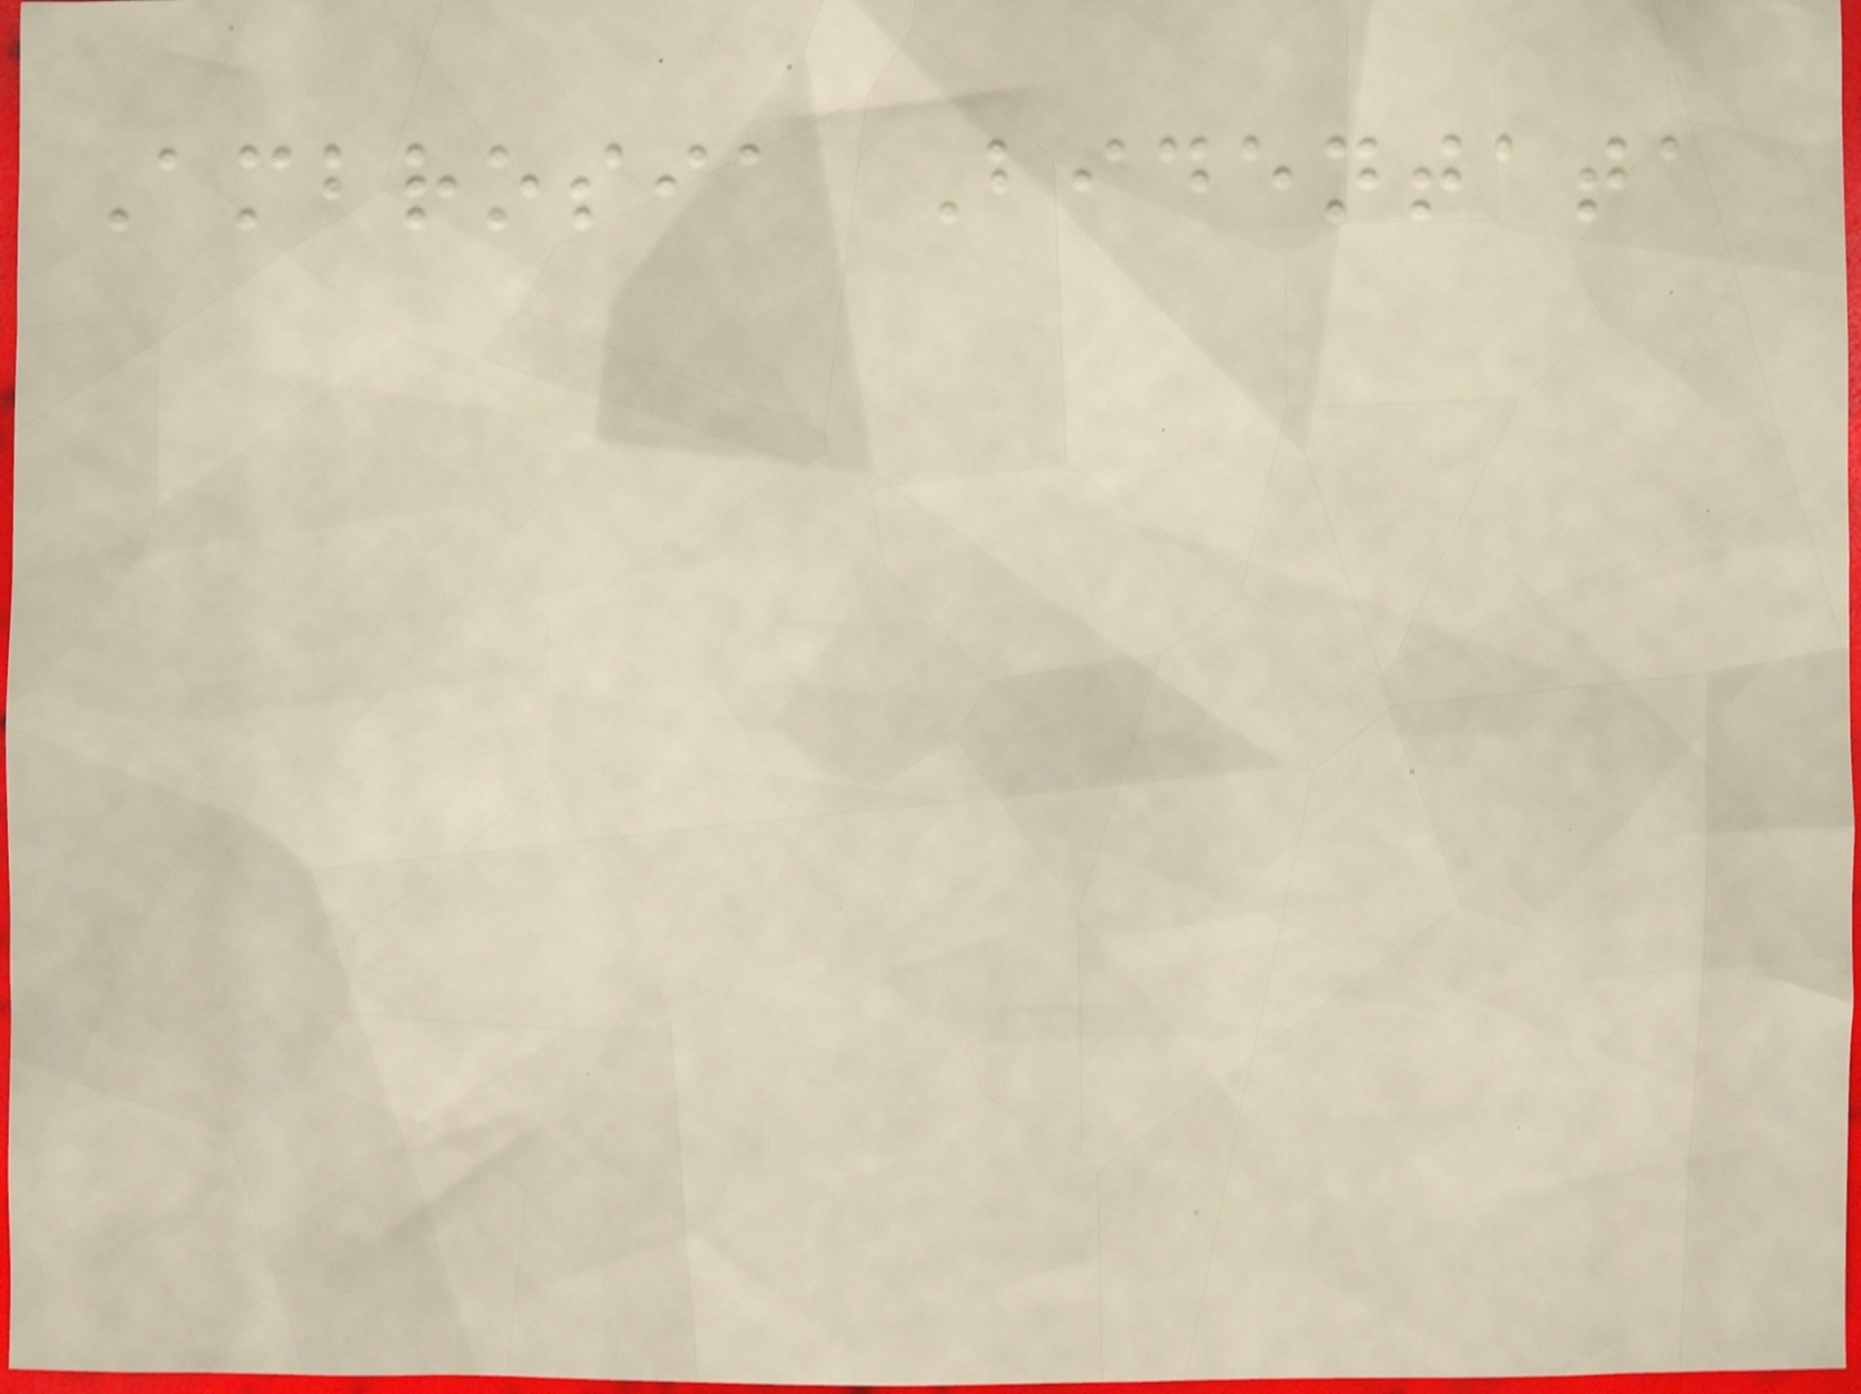Ambrosia Bidentata
